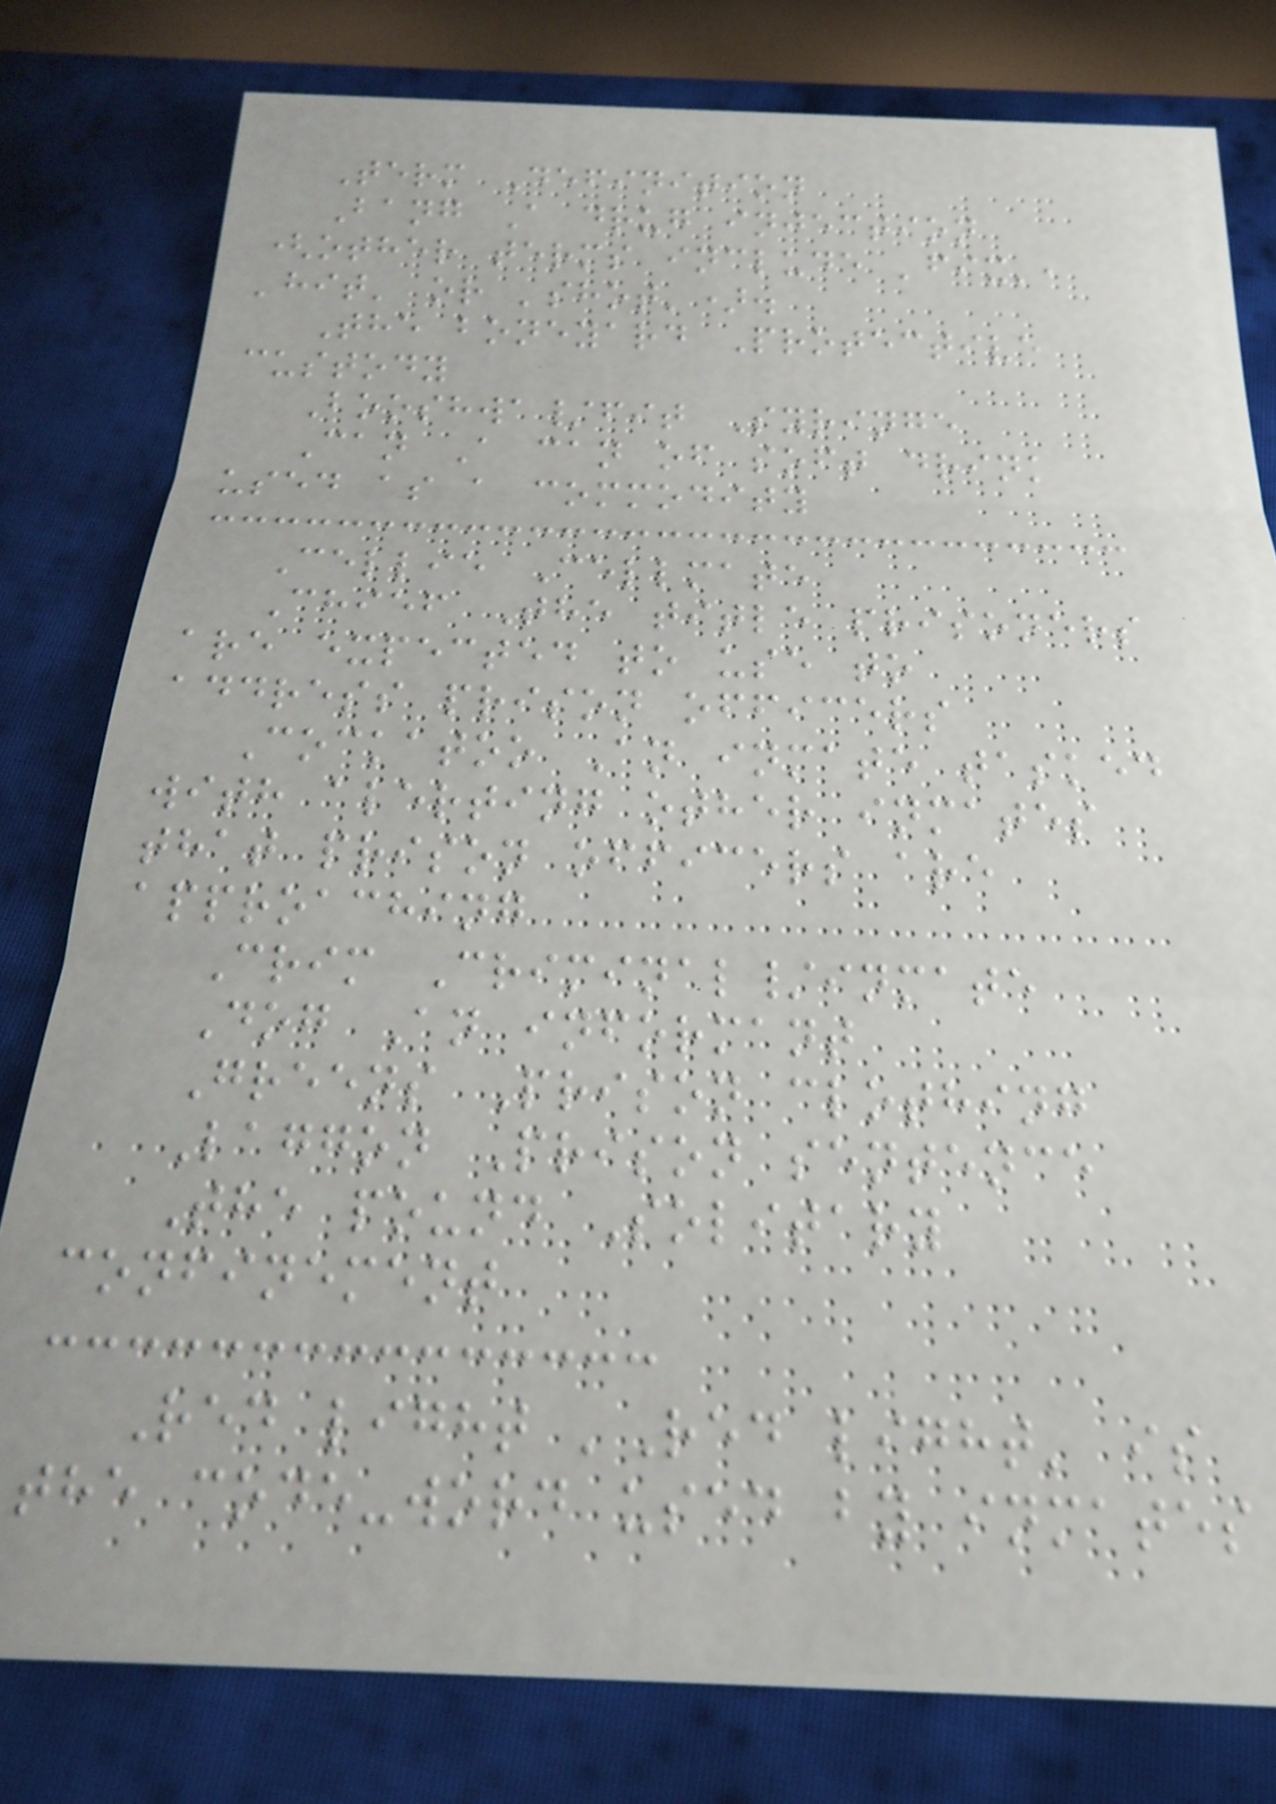Term Definition
Bang A drug injection
(other terms include 'fix',
'hit' or 'shot').
The boneyard Protective
custody
Booshwa/fit Syringe
Can A can of soft drink
used as a commodity
Cellie Cellmate
Chief The title prisoners
are expected to use to
address prison officers
Cockatoo An inmate tasked
with alerting other inmates
that prison officers are
approaching
Crim Criminal/inmate
Dog An informant
Greens Prison clothing
Laggon Prison sentence
The pound Solitary
confinement
Red light 'Red light' is
the code-word used by inmates
